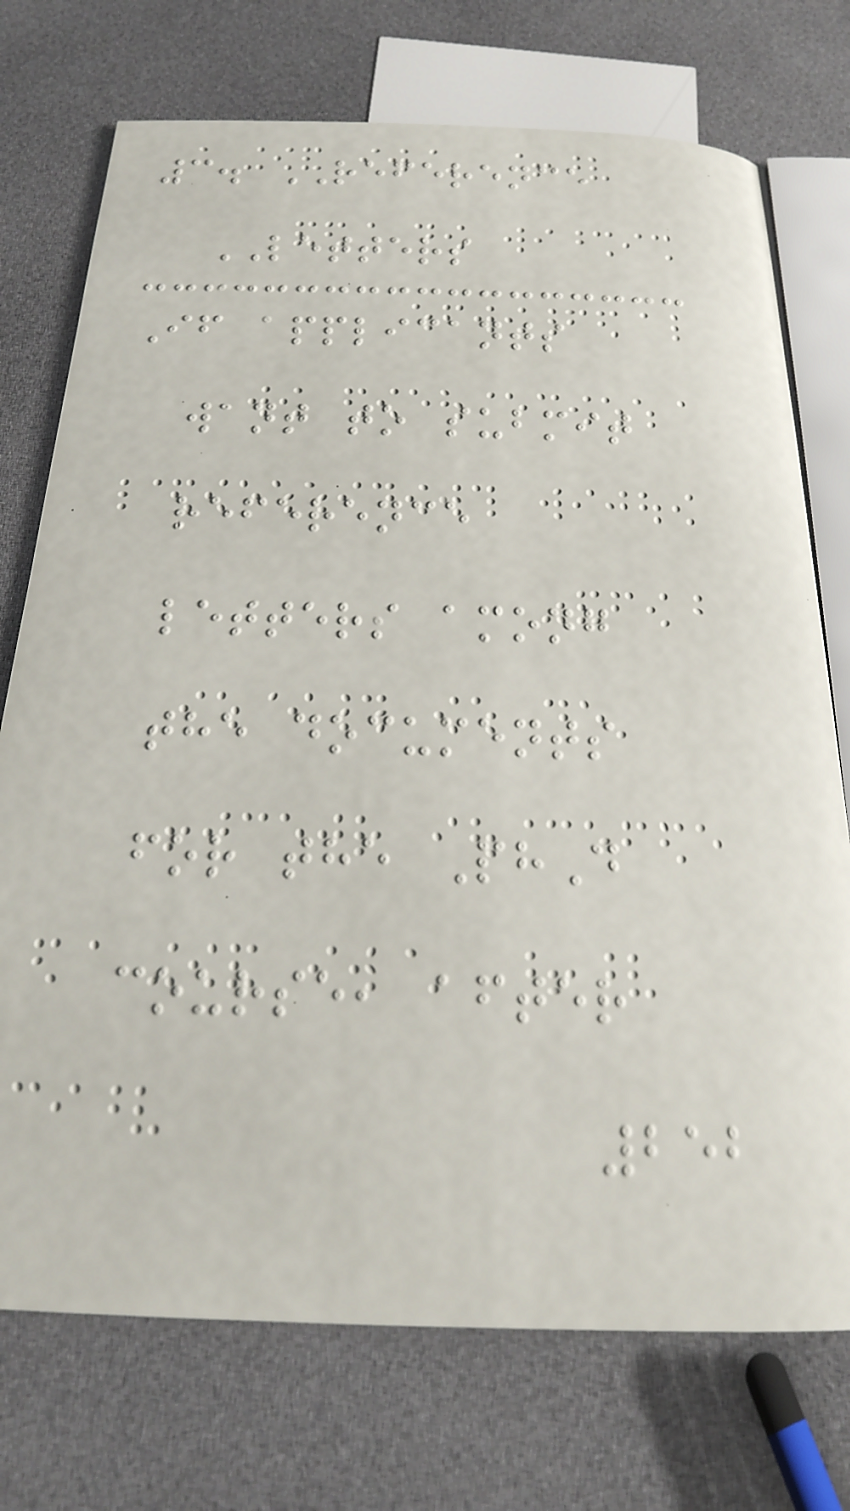3. REFERENCE
LETTERS
If applicants
want to submit
reference
letters among
the documents
for the PhD
course, after
252
